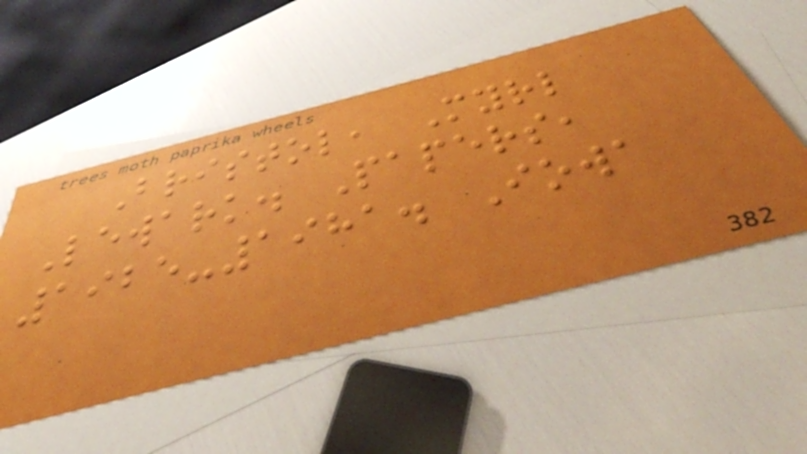Bristol, Myrl
Lewark. Papers,
1925-1981. Iowa
